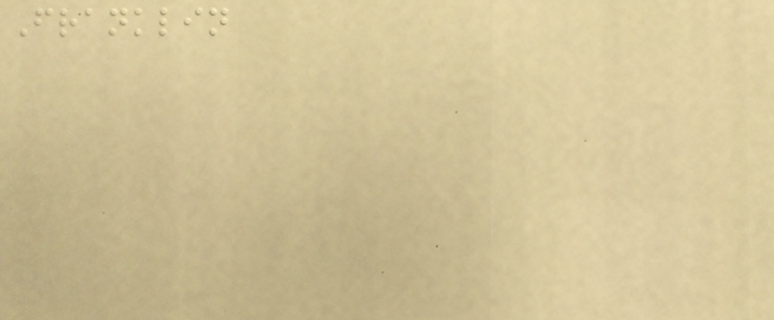Franklin
